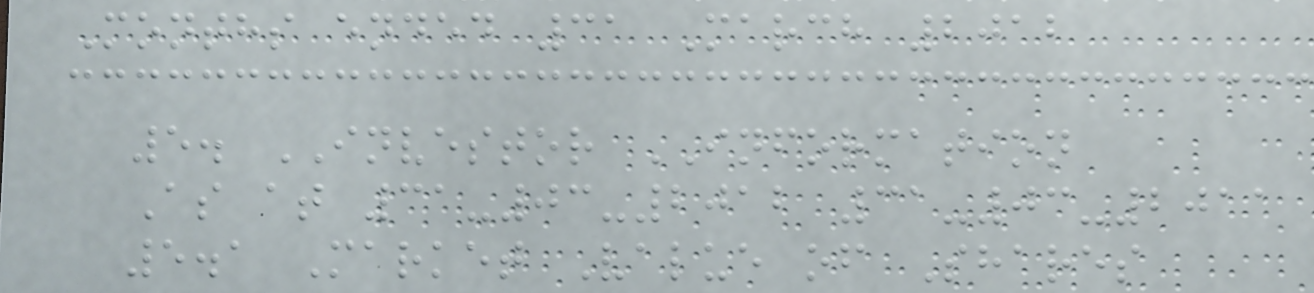Months ended 31 March 2012
5. INVESTOR INFORMATION
As at 31-03-2012 31-03-2011
5.1 Market Value of Shares
